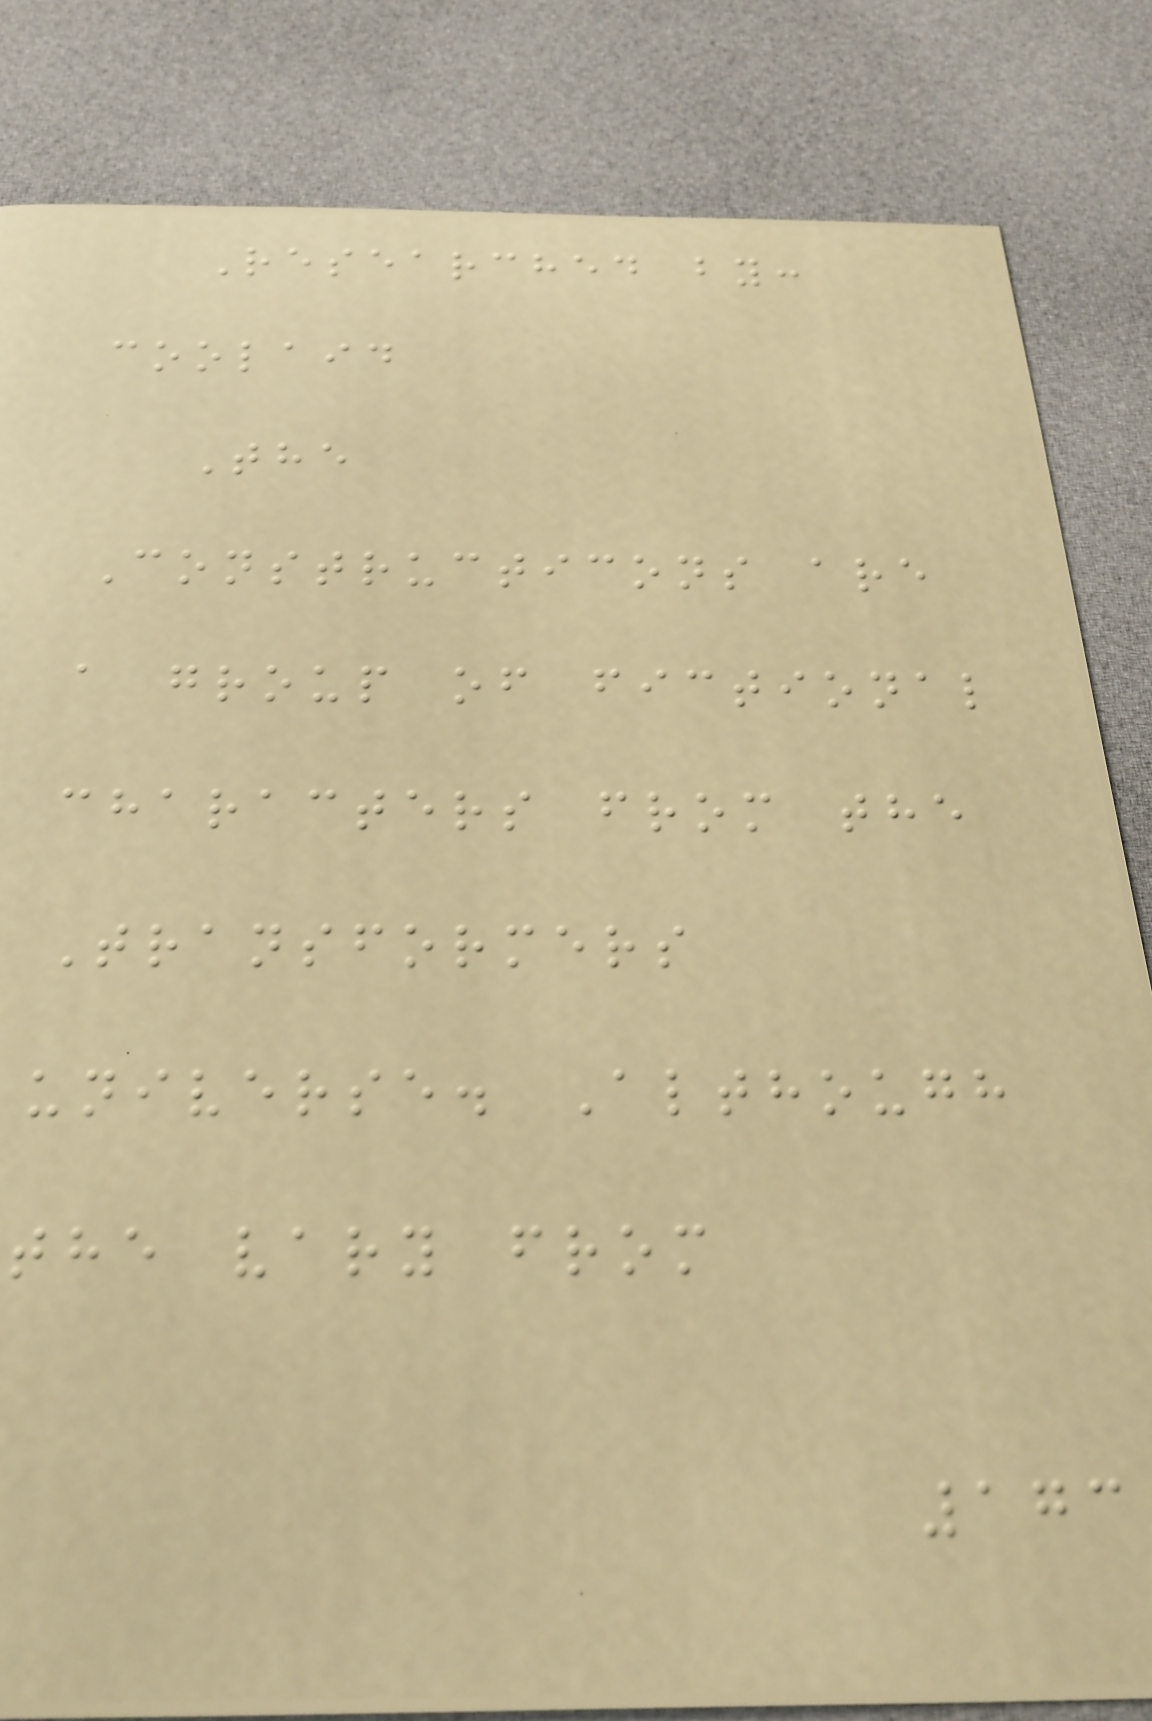Researched by:
coolaid
The
Constructicons are
a group of fictional
characters from the
Transformers
universe. Although
the vary from
173
